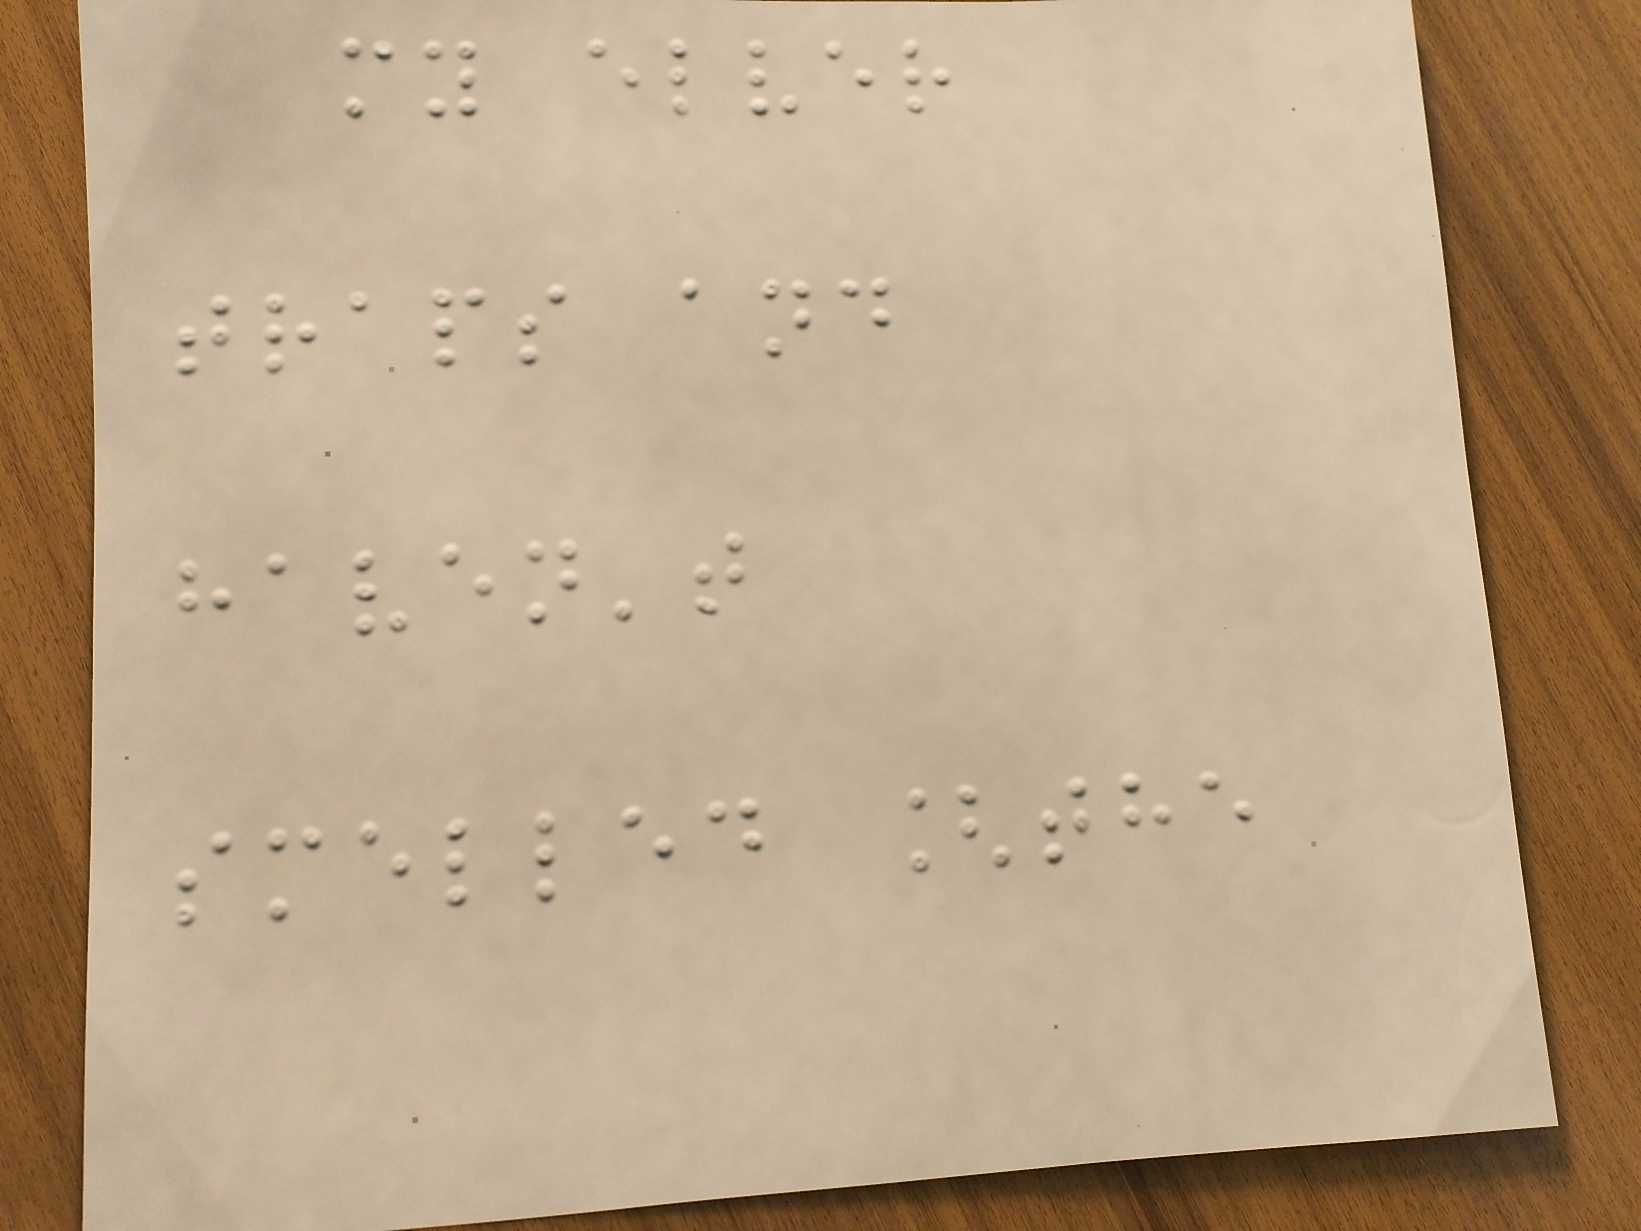my elver
traps and
haven't
smelled [the
